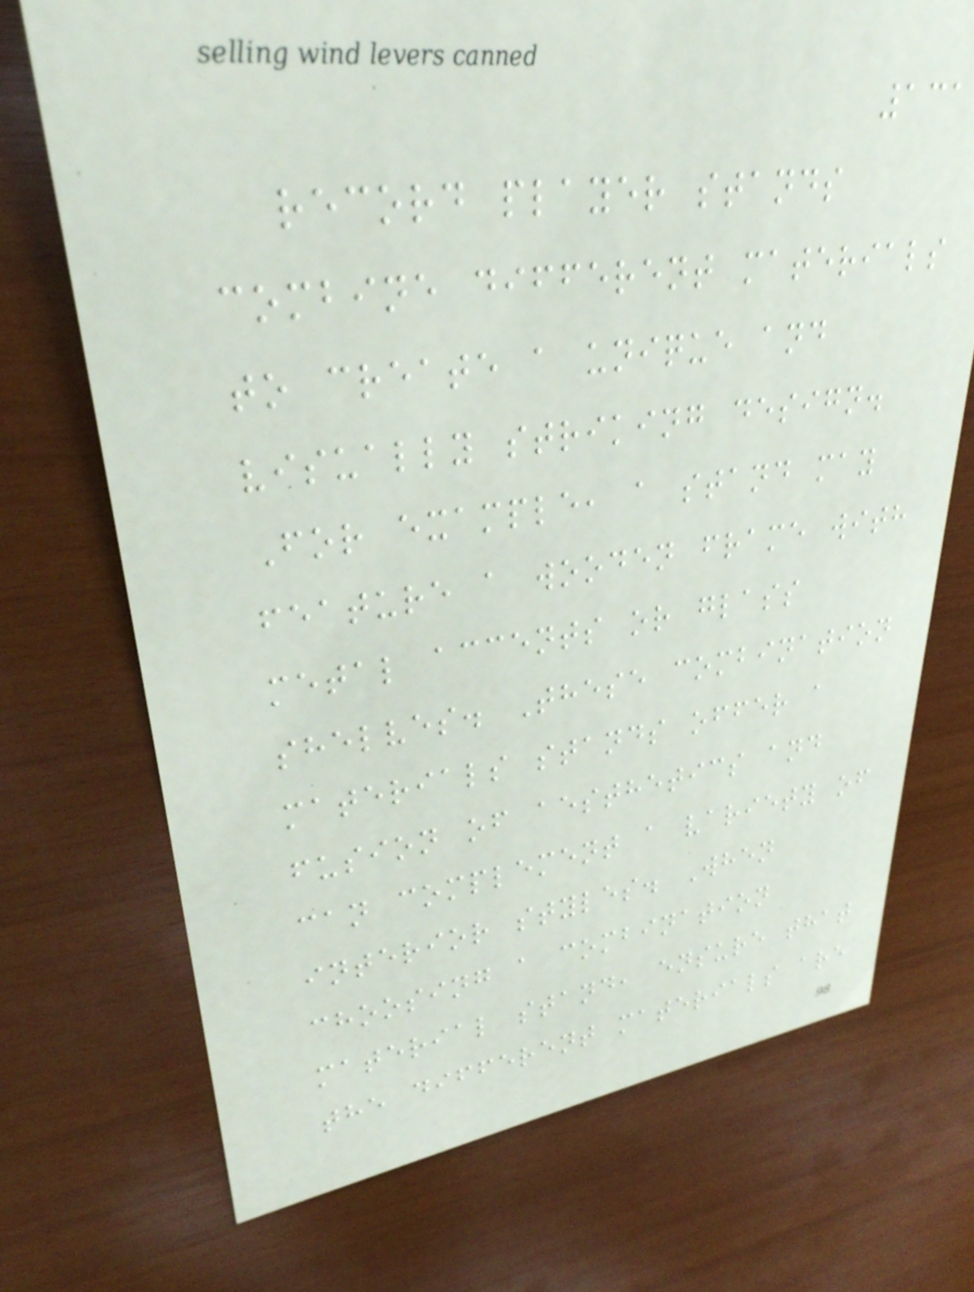131
record player stands
combine different materials
to create a unique and
visually striking design.
For example, a stand may
feature a wooden frame with
metal accents or glass
shelves. These combination
materials stands offer a
fusion of aesthetics and
can complement a variety of
interior styles. When
choosing a combination
material stand, ensure that
the different materials are
